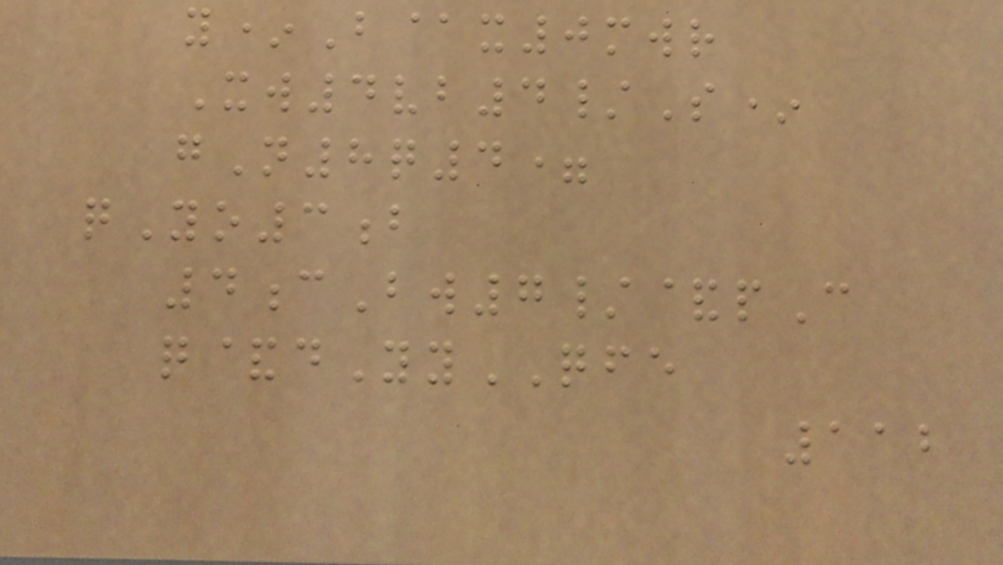y*B@x0mwr
Xw4vb4/S*
gN8q4=
qYo3b
4cBw7/&pC
q&dYyQFE
112
